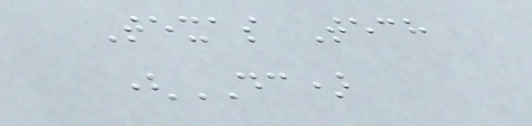Texas Tech
(DC)
